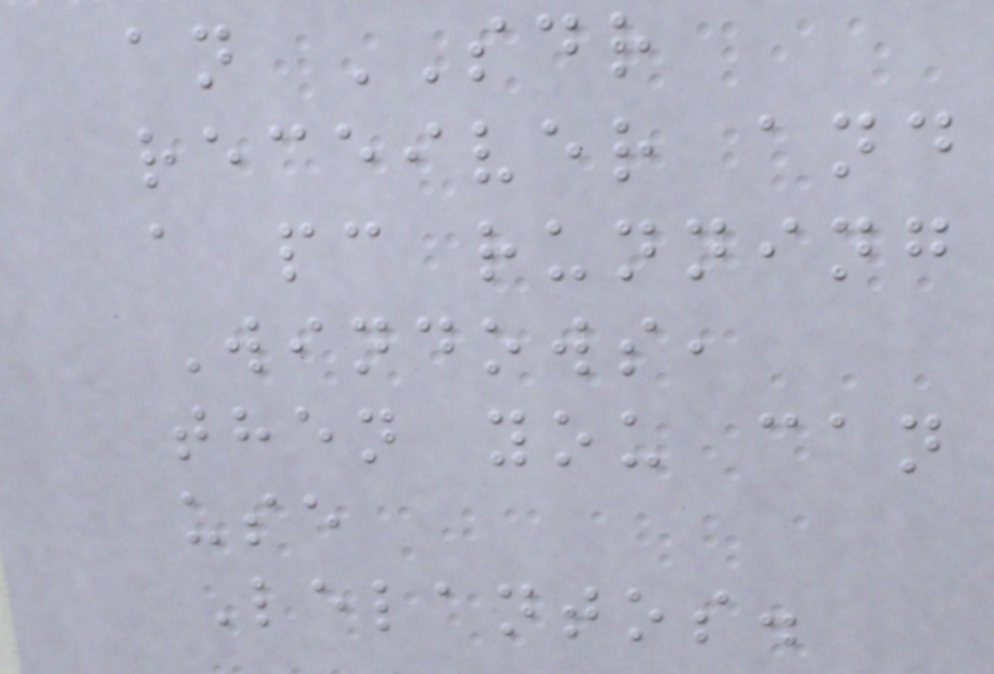an SDR
receiver and
a pc running
Windows,
then you can
use
Lelantos.
